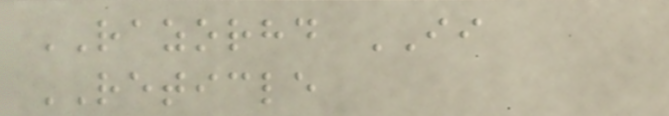RAZORHD II
RETICLE
